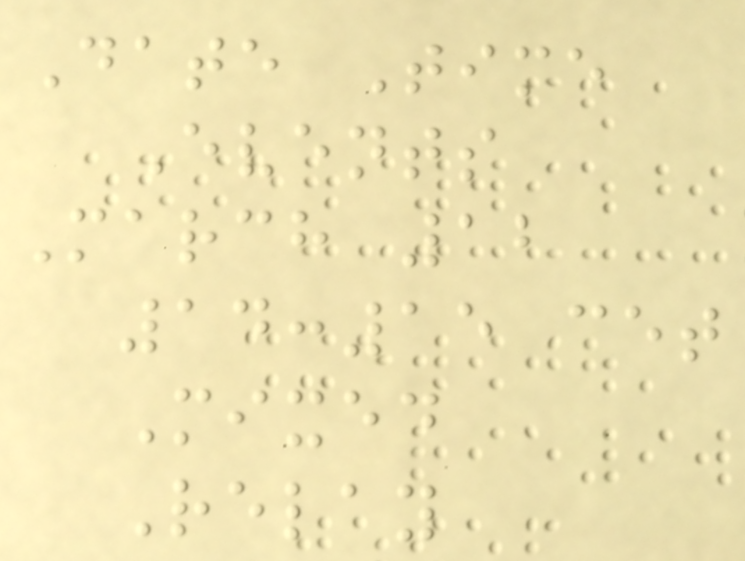Date Time
Events
March 12
14:15 cet
Mixed
Relay
